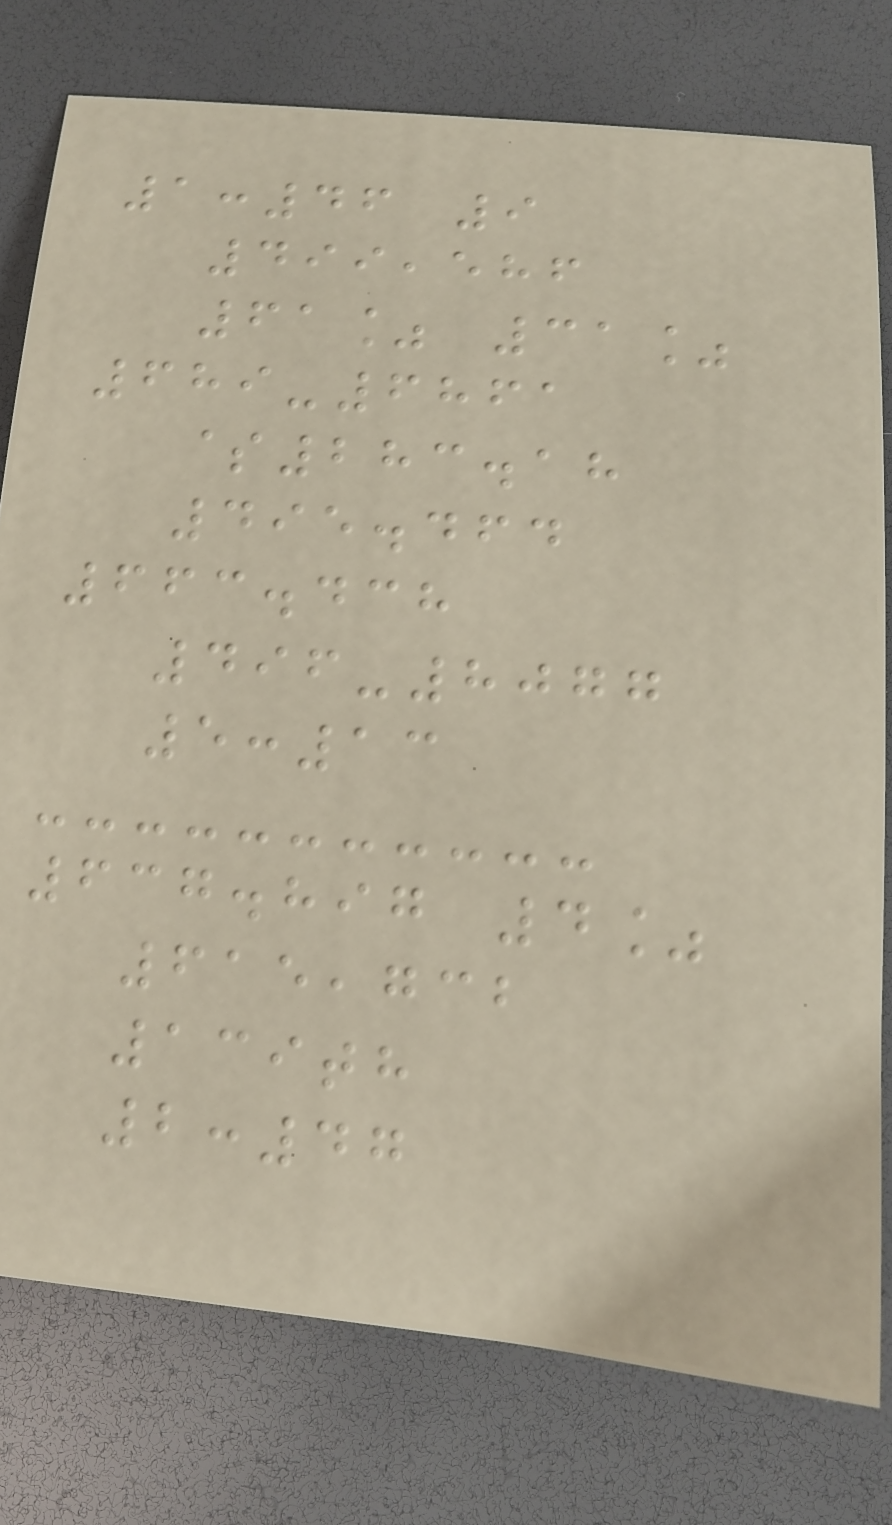1:46 9
499,586
61% 31%
689-6861
$283.18
495.464
663.438
496-8077
5:13
637.897 4%
615,732
139th
2:47
